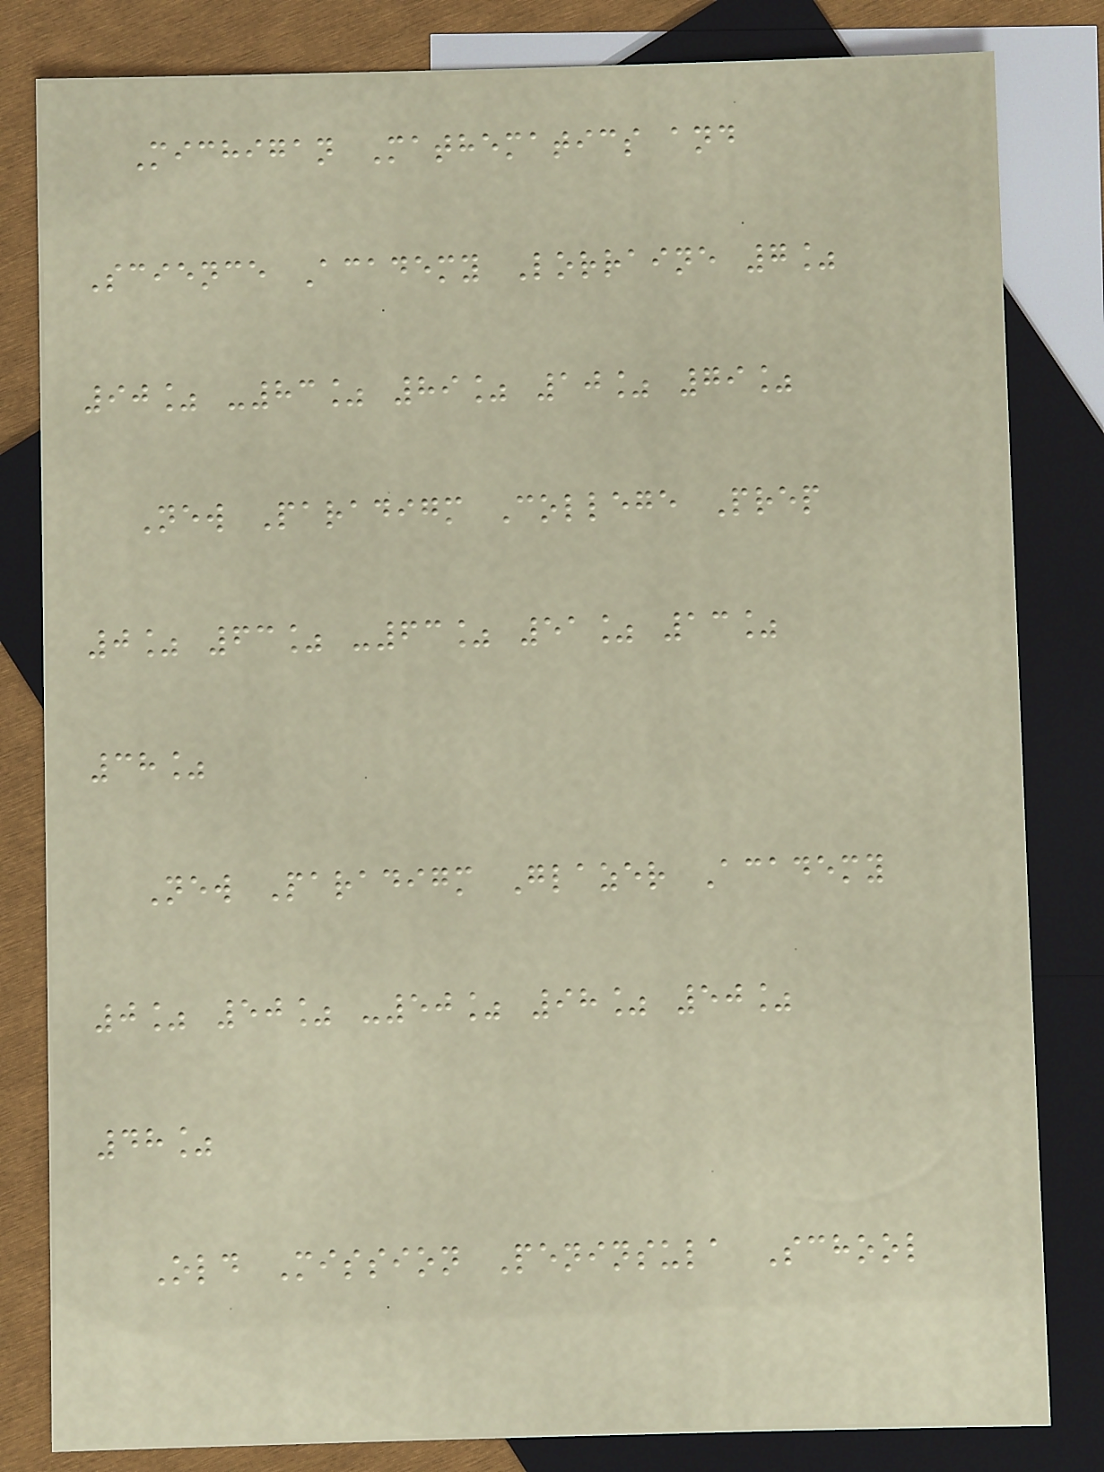Michigan Mathematics and
Science Academy Lorraine 7%
90% -83% 89% 10% 79%
New Paradigm College Prep
0% 63% -63% 51% 13%
38%
New Paradigm Glazer Academy
0% 50% -50% 98% 50%
48%
Old Mission Peninsula School
